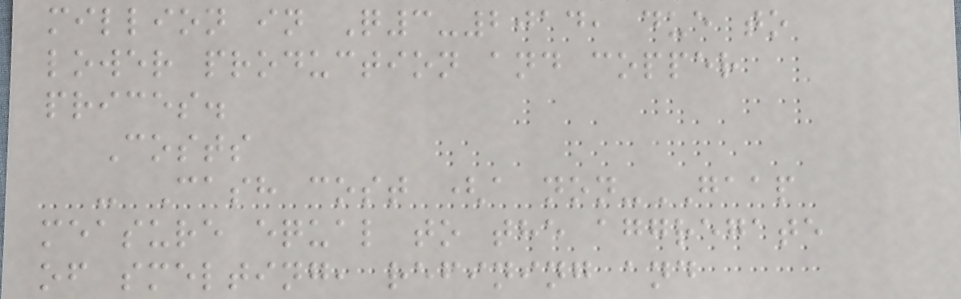million in Q3-2014, due to
lower production and copper
prices.
Costs
- Cash cost (a non-GAAP
measure equal to the aggregate
of smelting, refining and
